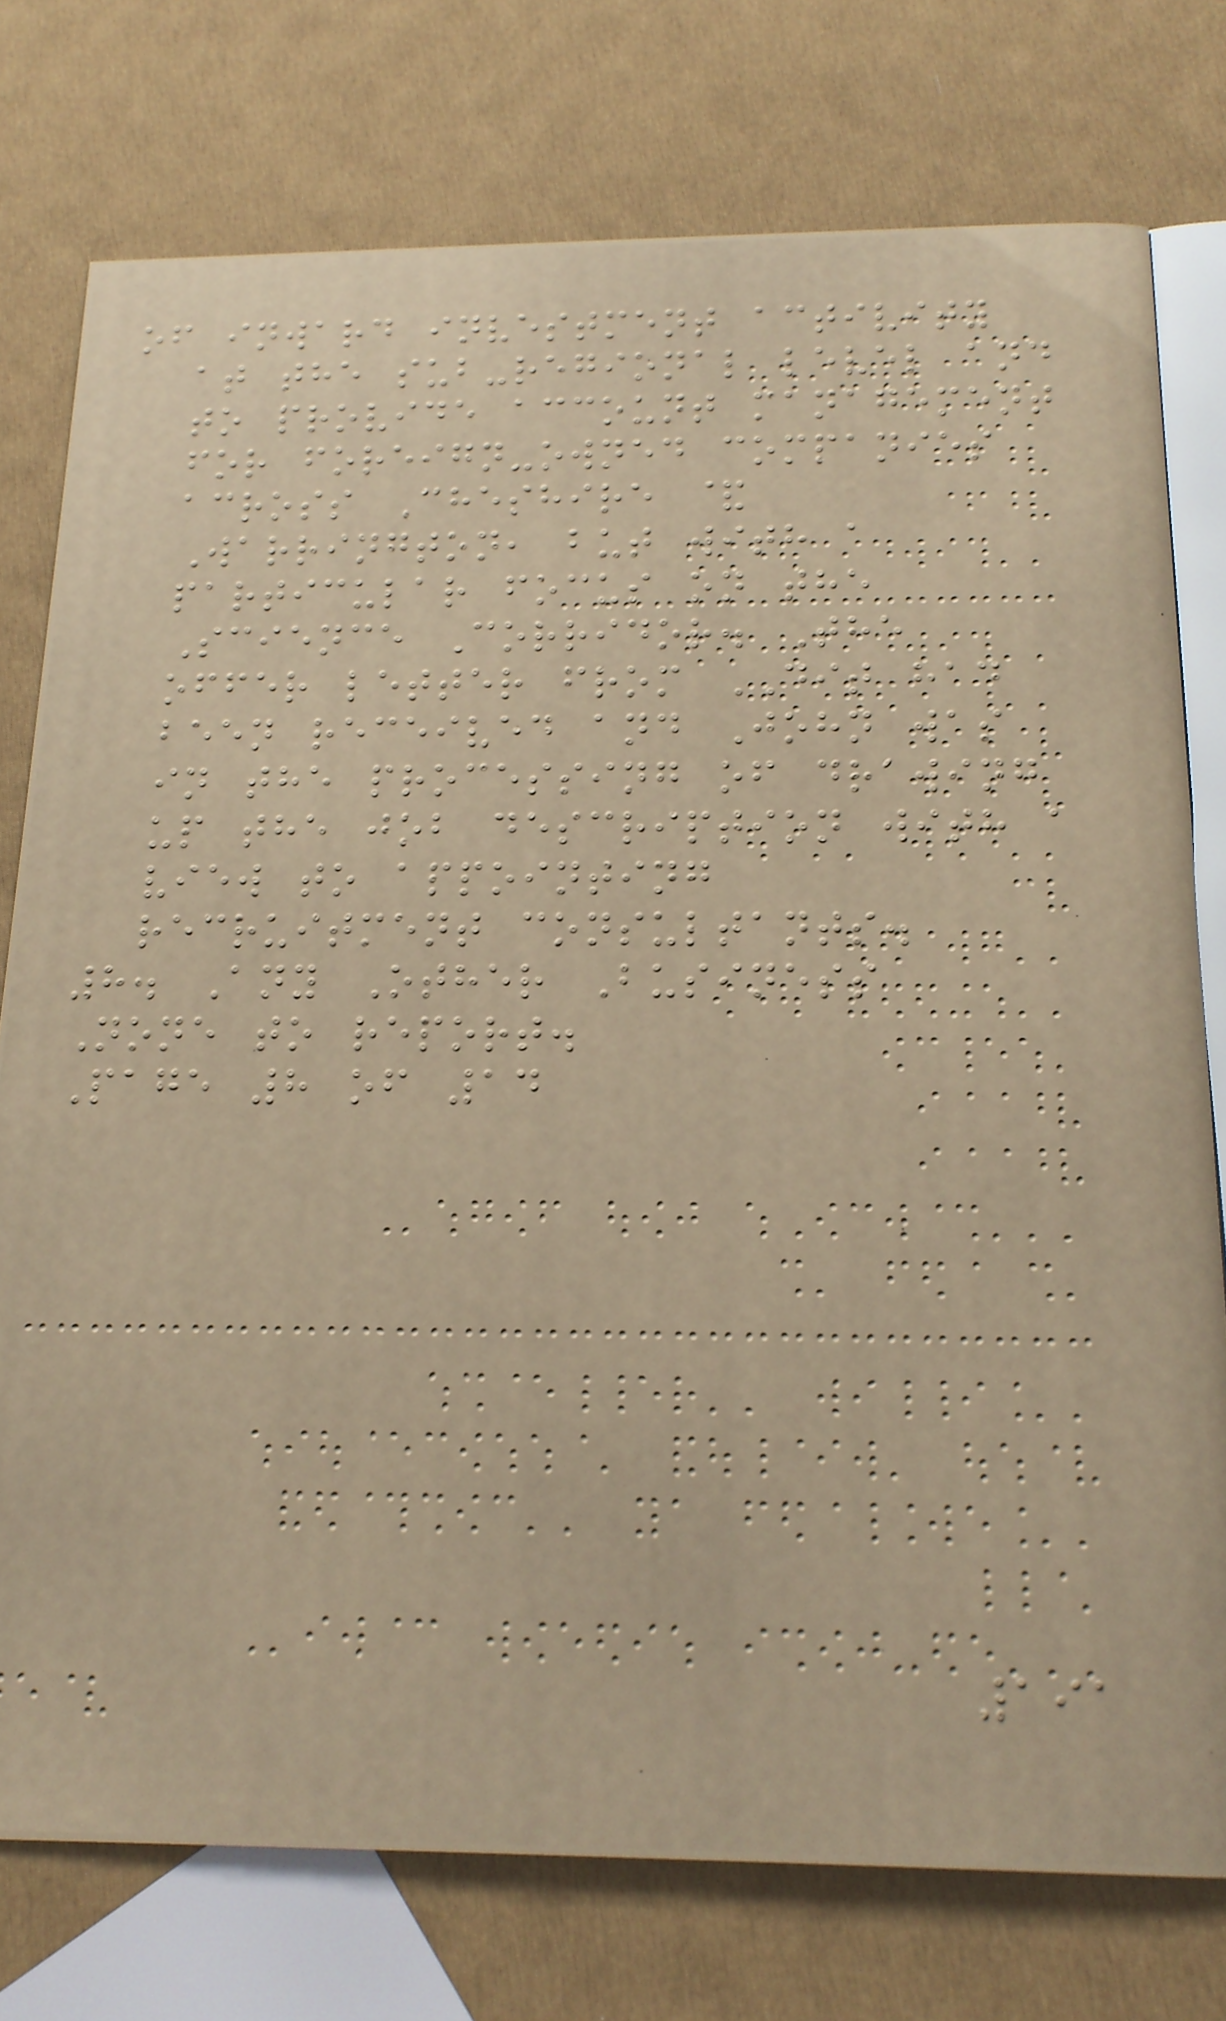of inward investment activity
at the sub-regional level and
to provide account management
for foreign-owned companies
across Cheshire &
Warrington, but with a
particular focus on the
Science Corridor. The
offer letter from DIT had
been received and John was
in the processing of drawing
up the job description with a
view to appointing
recruitment consultants.
8. Any Other Business
None to report.
Page 8 of 14
191
